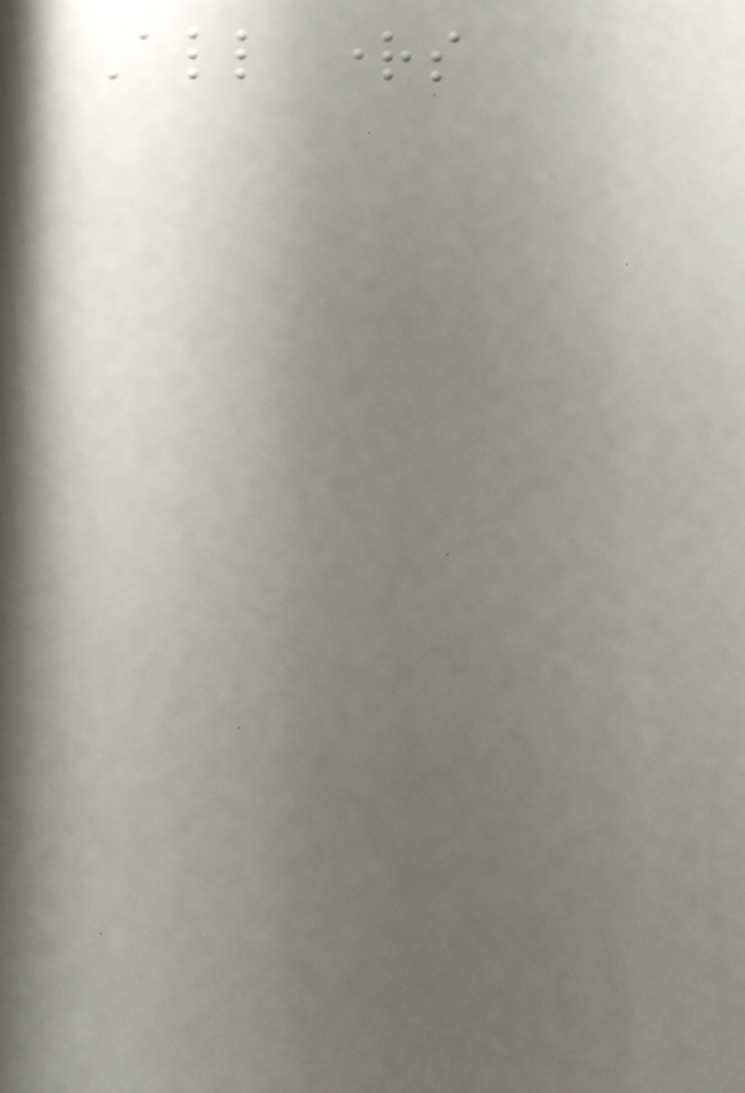All rights
